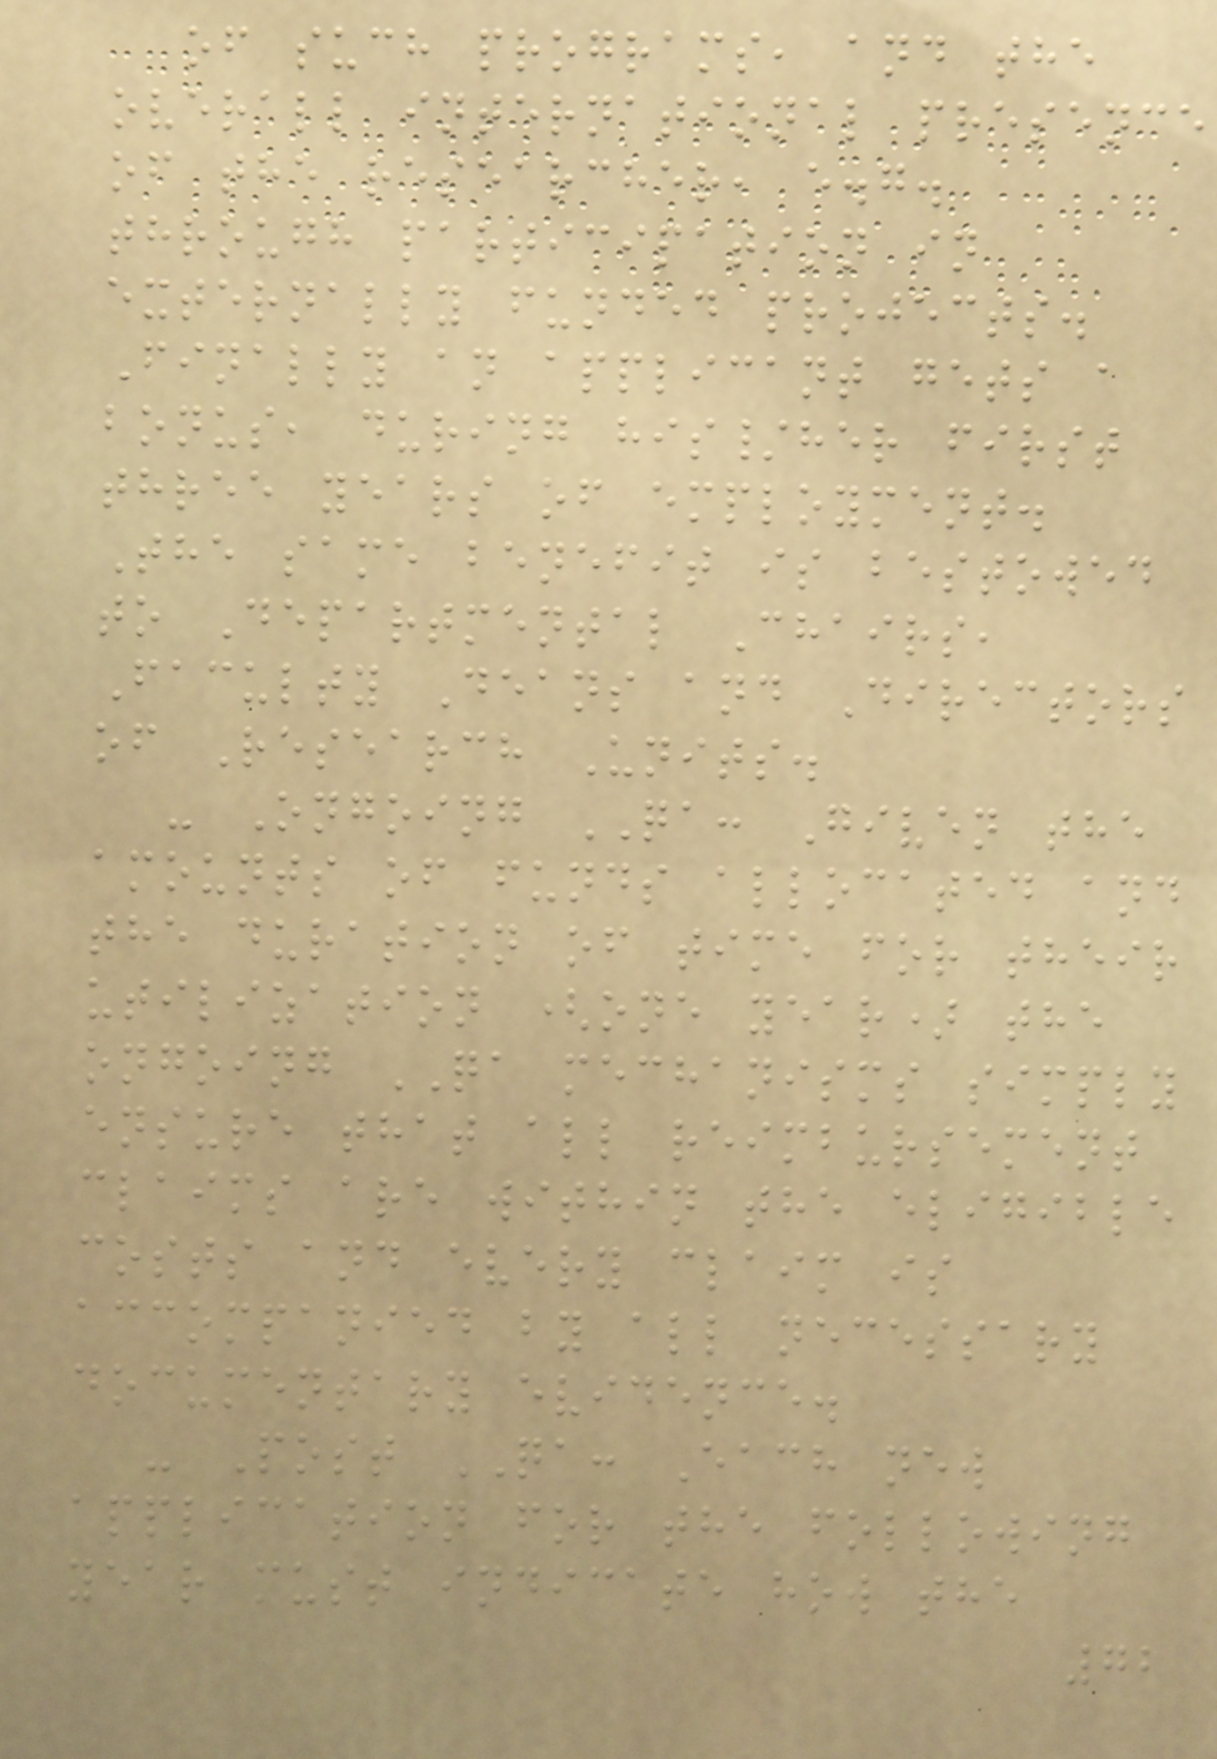of such programs, and the
overall international presence
of the researcher, e.g.
through participation in
externally funded projects.
Finally an applicant gets a
bonus, during his/her first
three years of employment.
The same benefit is bestowed
to Departmental Chairs,
Faculty Deans and Directors
of Research Units.
- Ongoing QA: Given the
amounts of funds allocated and
the duration of time for their
utilization (one year) the
ongoing QA mechanisms simply
ensure that all reimbursement
claims are within the eligible
costs and every claim is
accompanied by all necessary
documentary evidence.
- Post QA: Each new
application for the following
year must indicate how the
72
